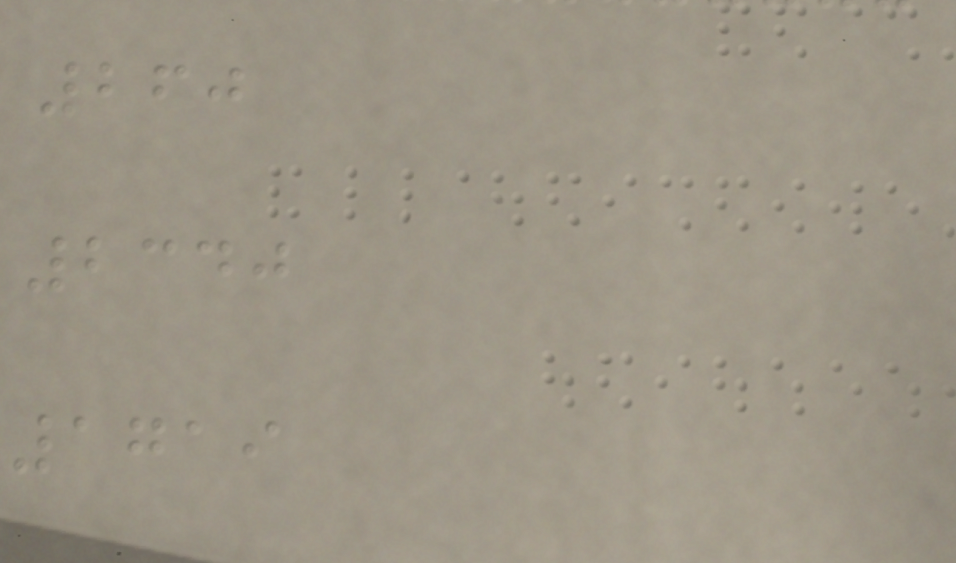260
2340
1719
